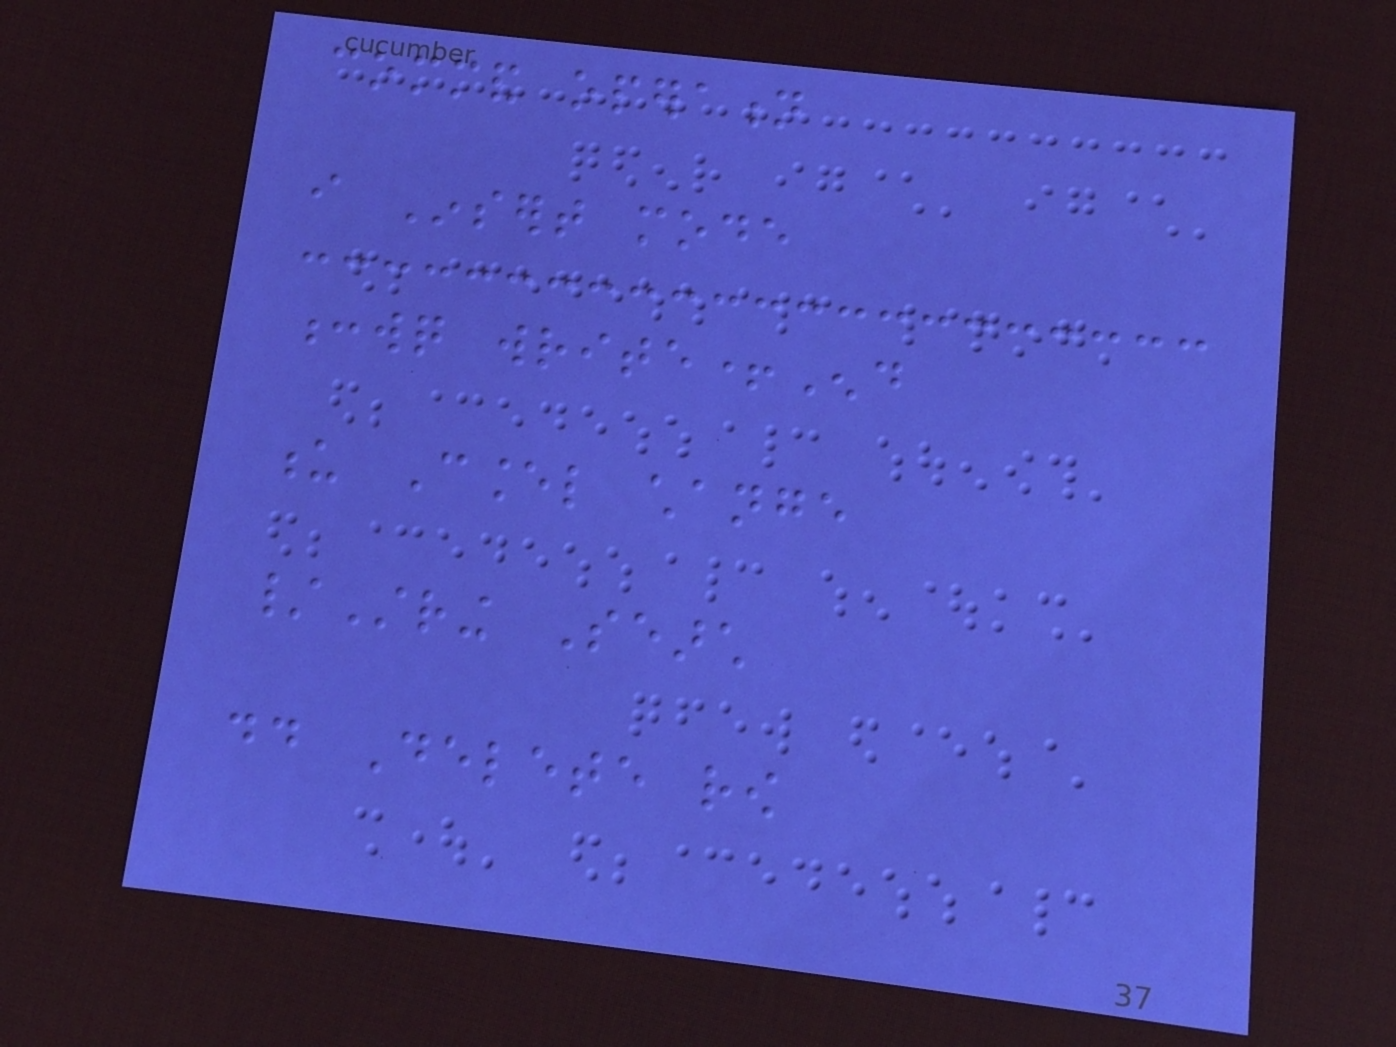command operation
i Insert mode
:wq write+End
u Cancel change
/String Search
dd Delete row
